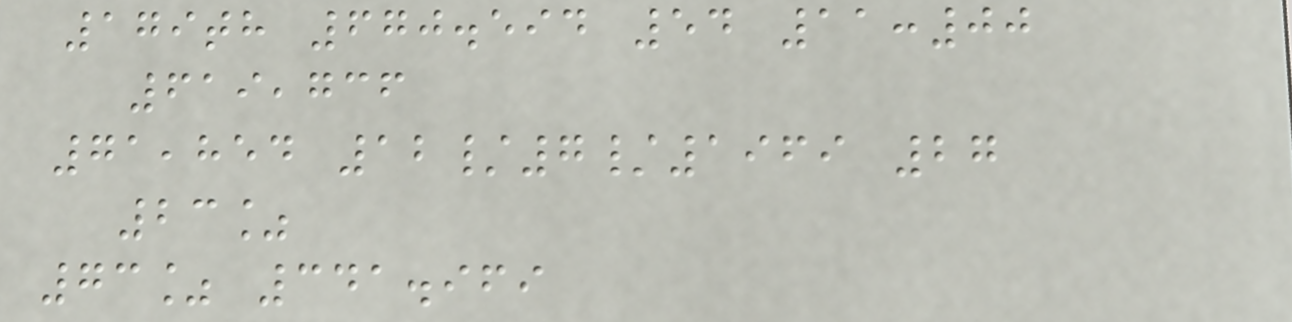179th 670.594 54 11:00
619,736
71,854 12/7/1969 27
23%
73% 341.969
